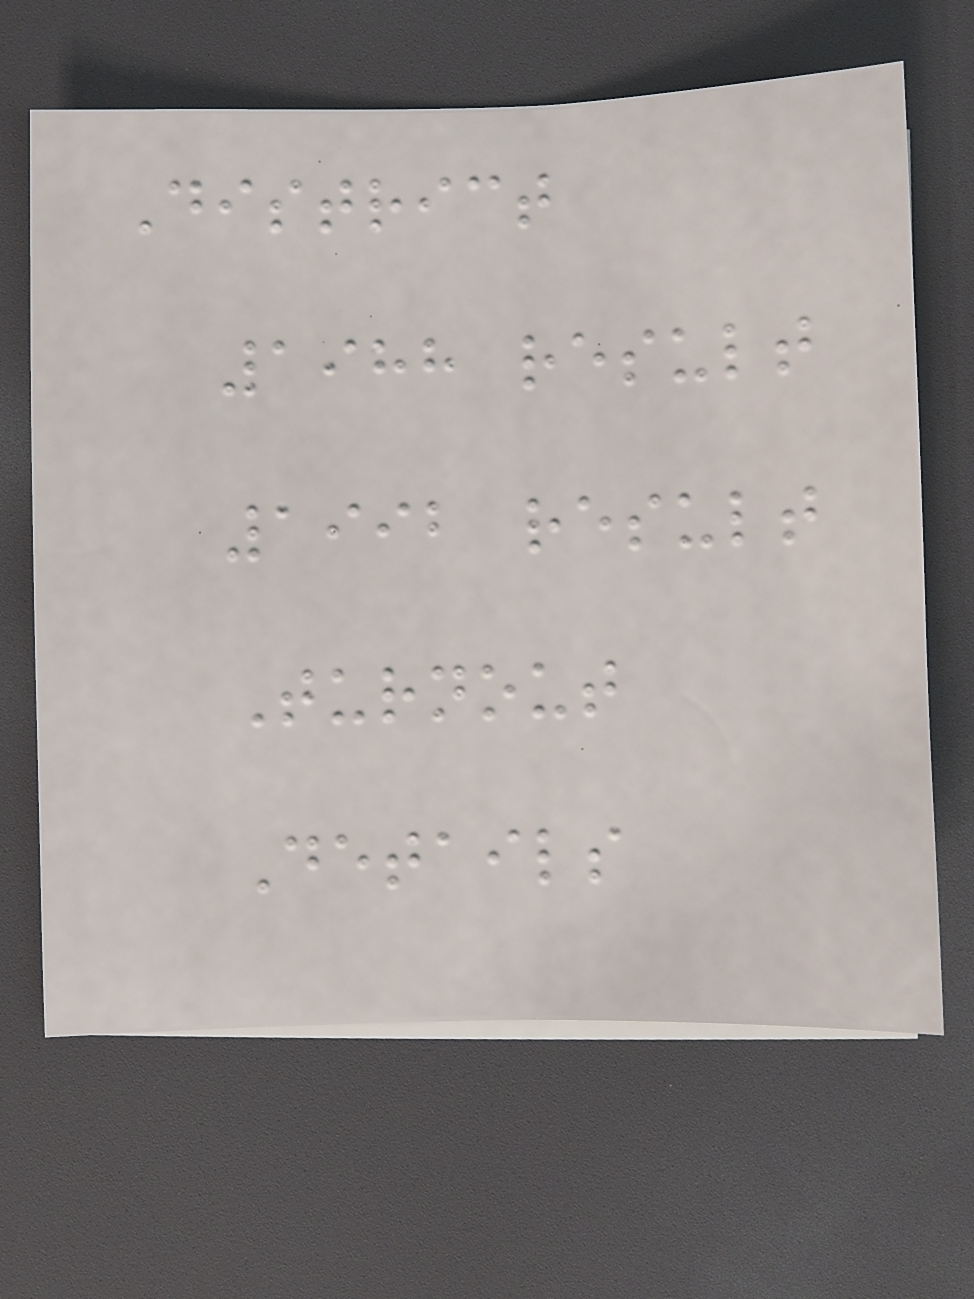District
1988 result
1992 result
Turnout
Details
